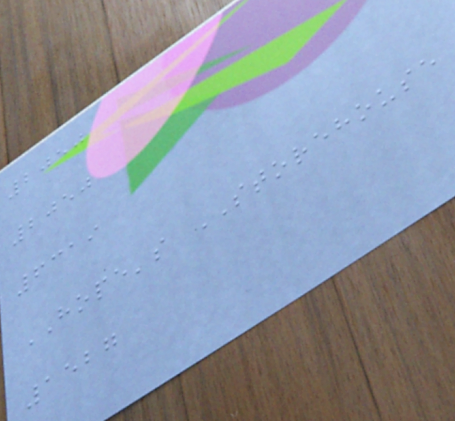2050
2050
6319
HOPE's STOREHOUSE
1527
